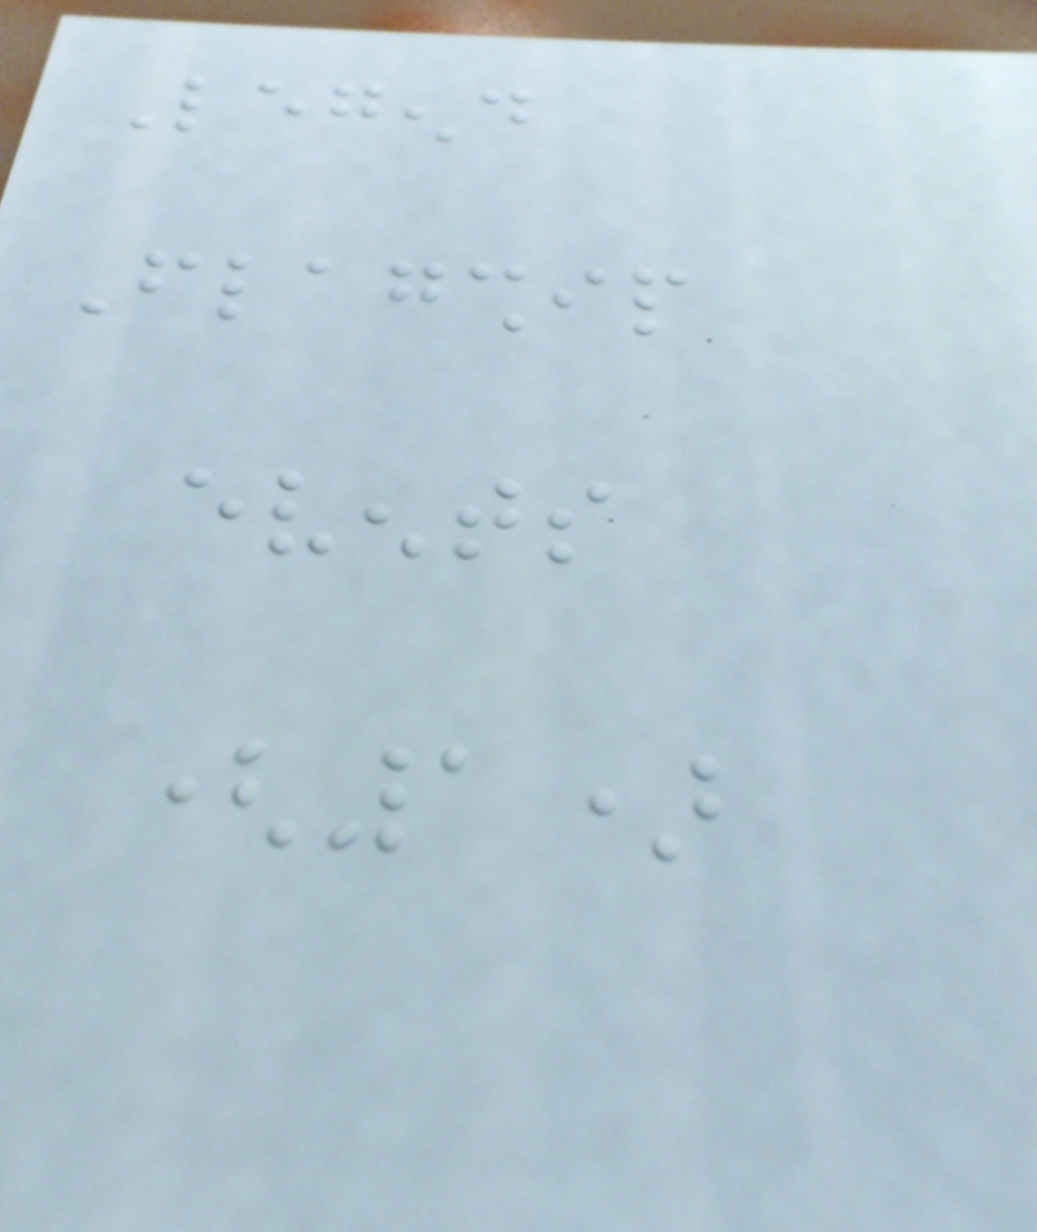Legend
Flagship
events
(1)
